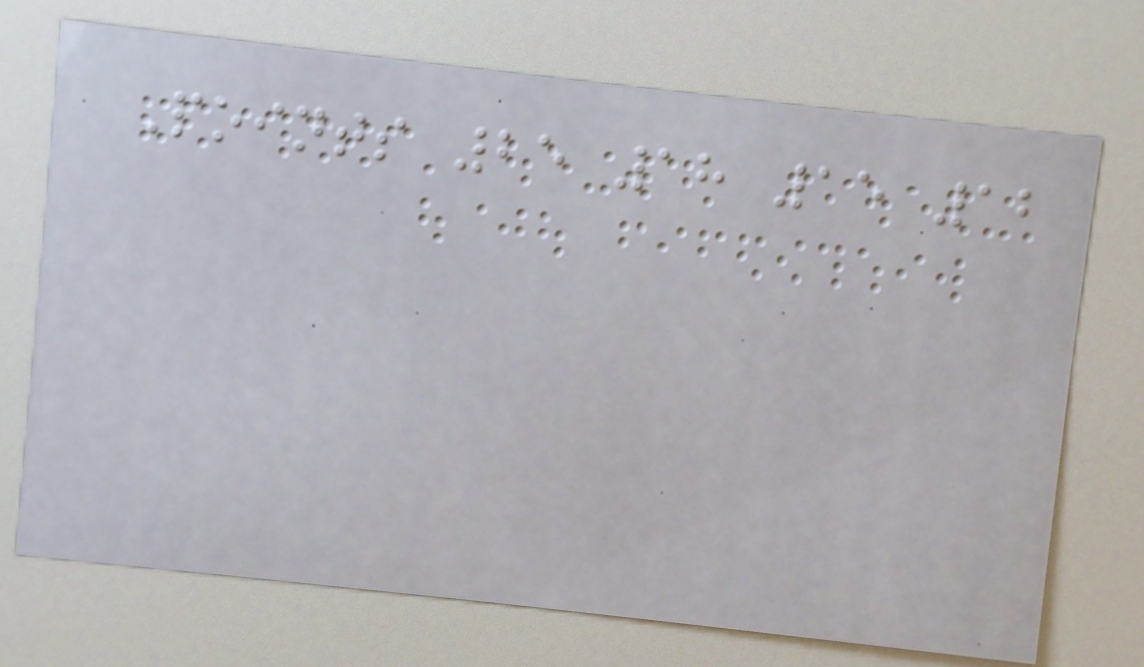Points 25 18 15 12
